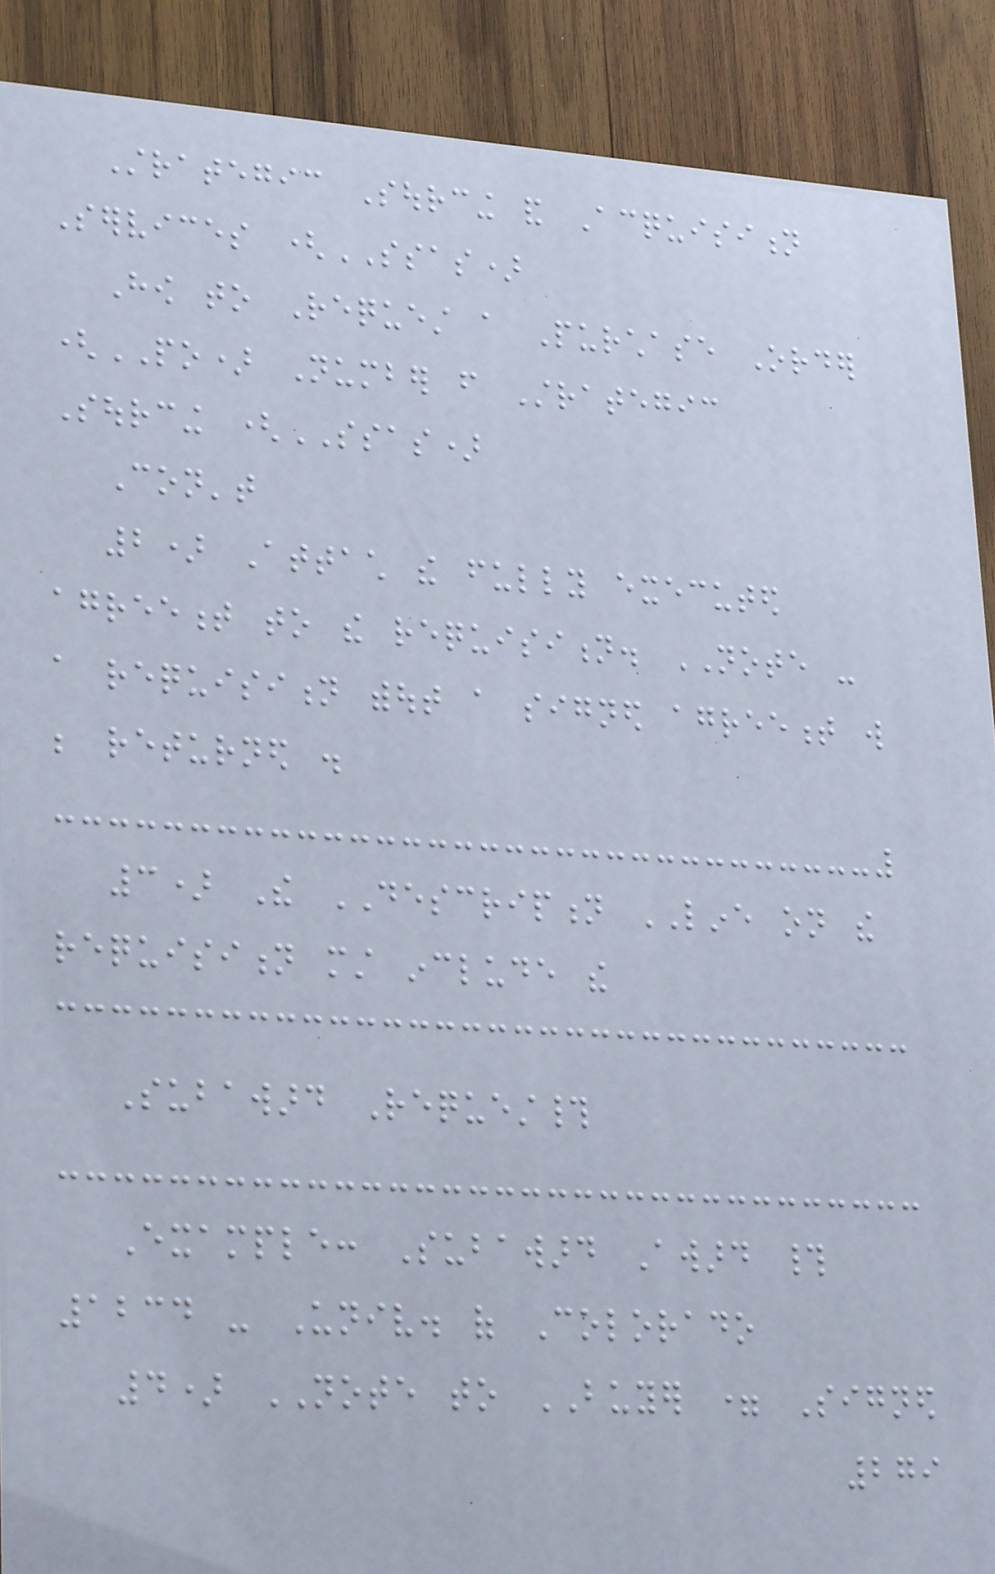Strategic Sourcing and Acquisition
Services (SSAS)
How to Request a Purchase Order
(PO) Number from Strategic
Sourcing (SSAS)
Con't
2) Attach the fully executed
agreement to the requisition. NOTE -
a requisition without a signed agreement will
be returned .
3) The DESCRIPTION LINE on the
requisition must include the
Subaward Request#
Example: Subaward Award #
1234 - Univ. of Colorado
4) NOTE to BUYER = Signed
279
